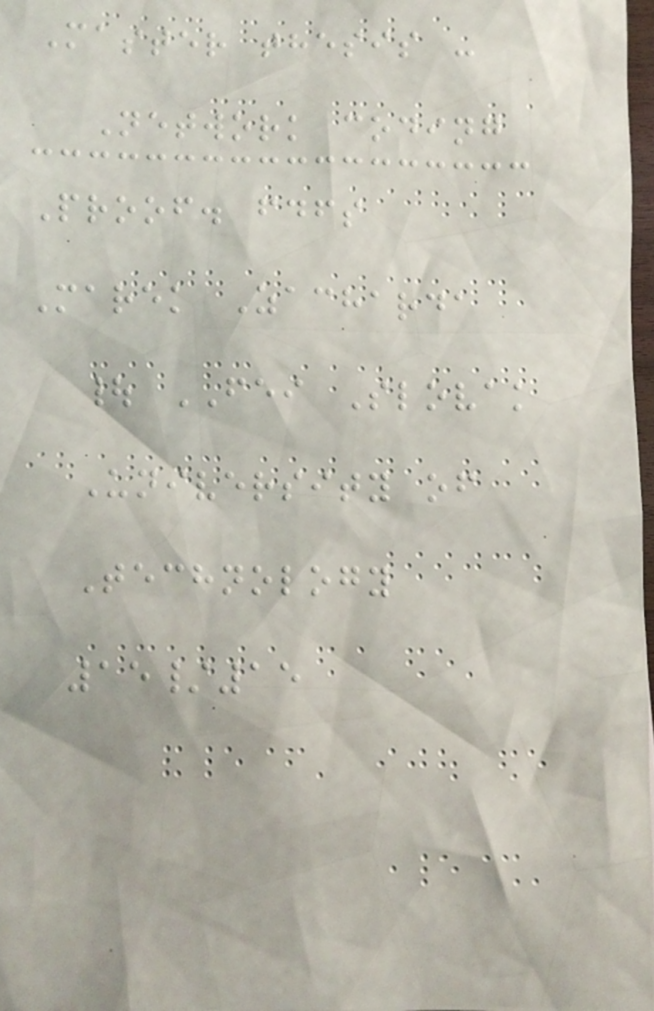Master thesis -
Network coding
Proof. fdfs
Marek Zacharda
| FEI Slovak
University of
Technology
15/15
